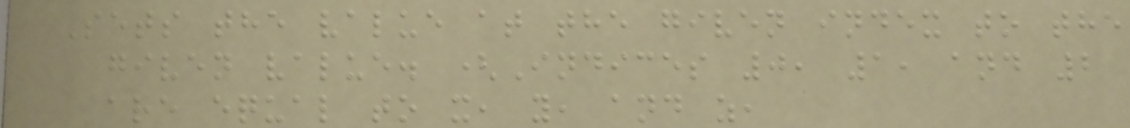Sets the value at the given index to the
given value. (Indices 0, 1, and 2
are equal to x, y, and z,
